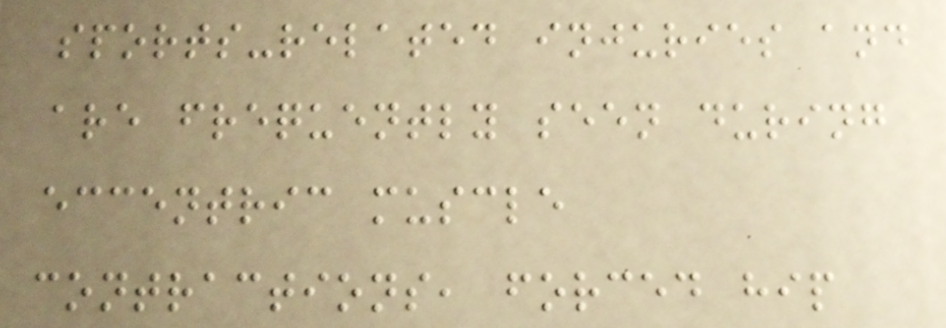sports-related injuries and
are frequently seen during
eccentric muscle
contractions, forced hip
